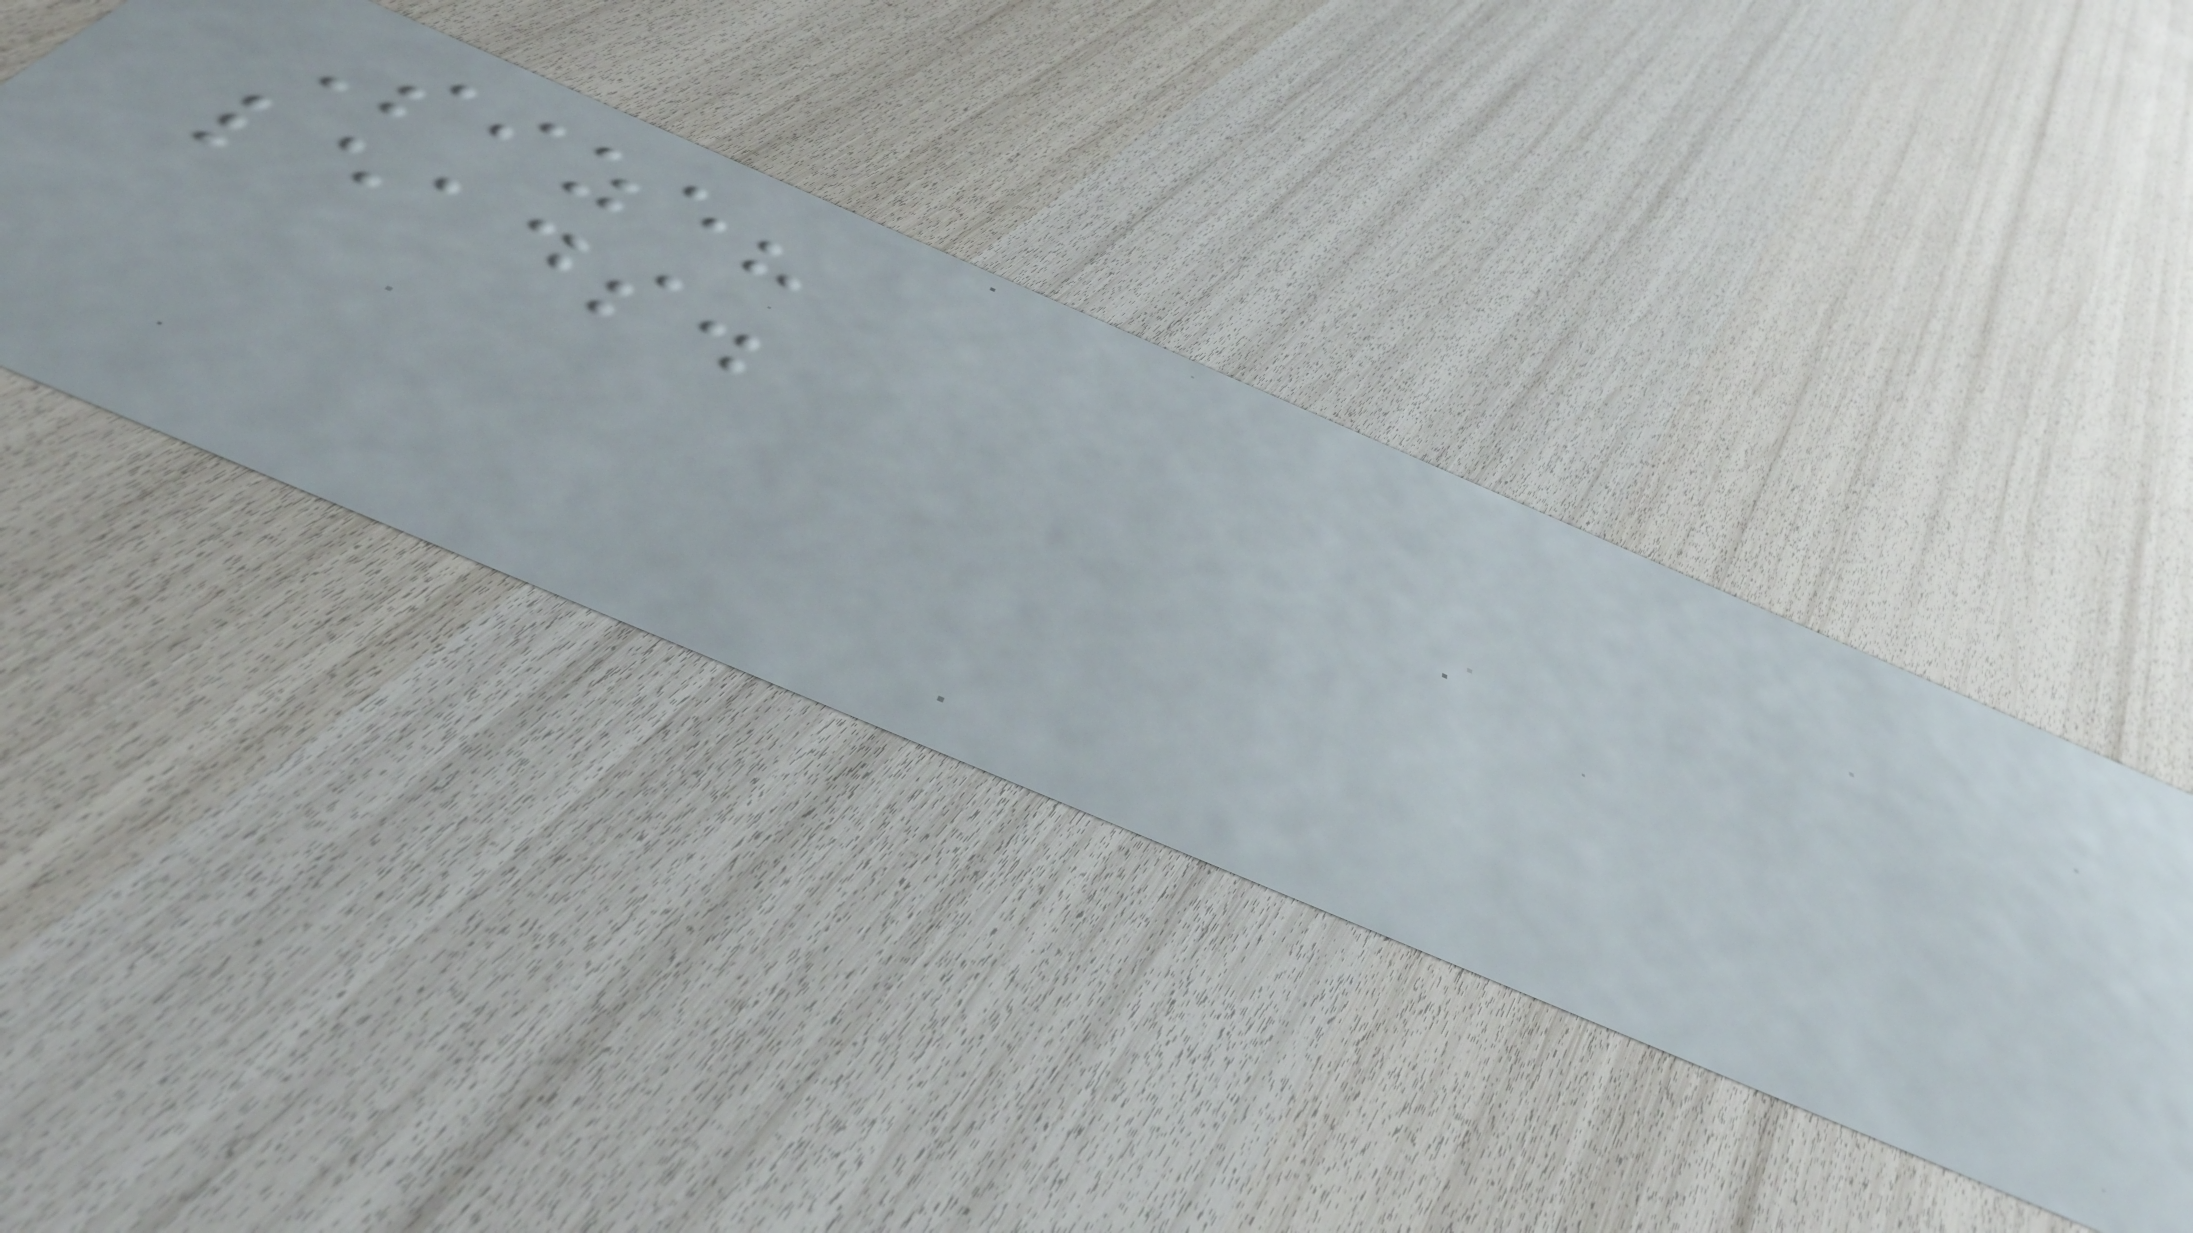Size?
leads.
